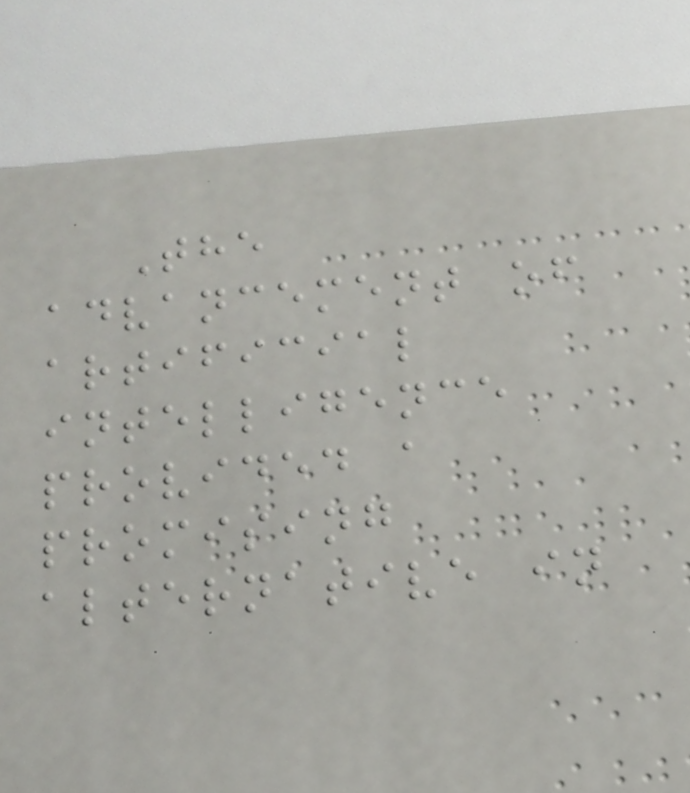The
advancement of
artificial
intelligence
provided a
promising
alternative in
